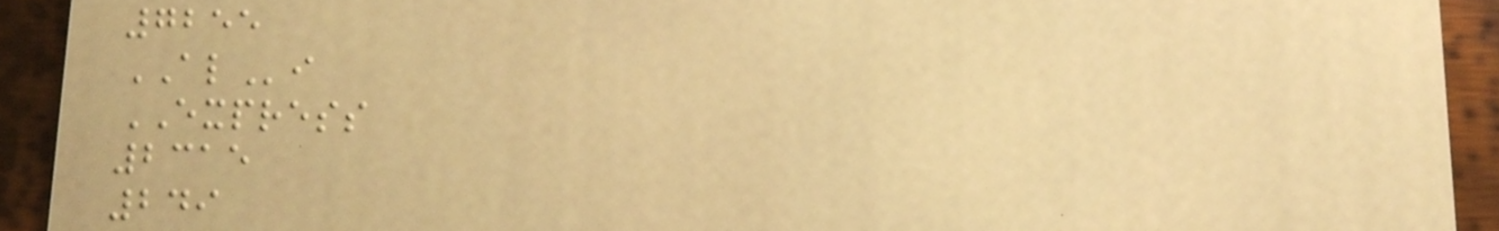7255
ALi
EXPRESS
2315
249
